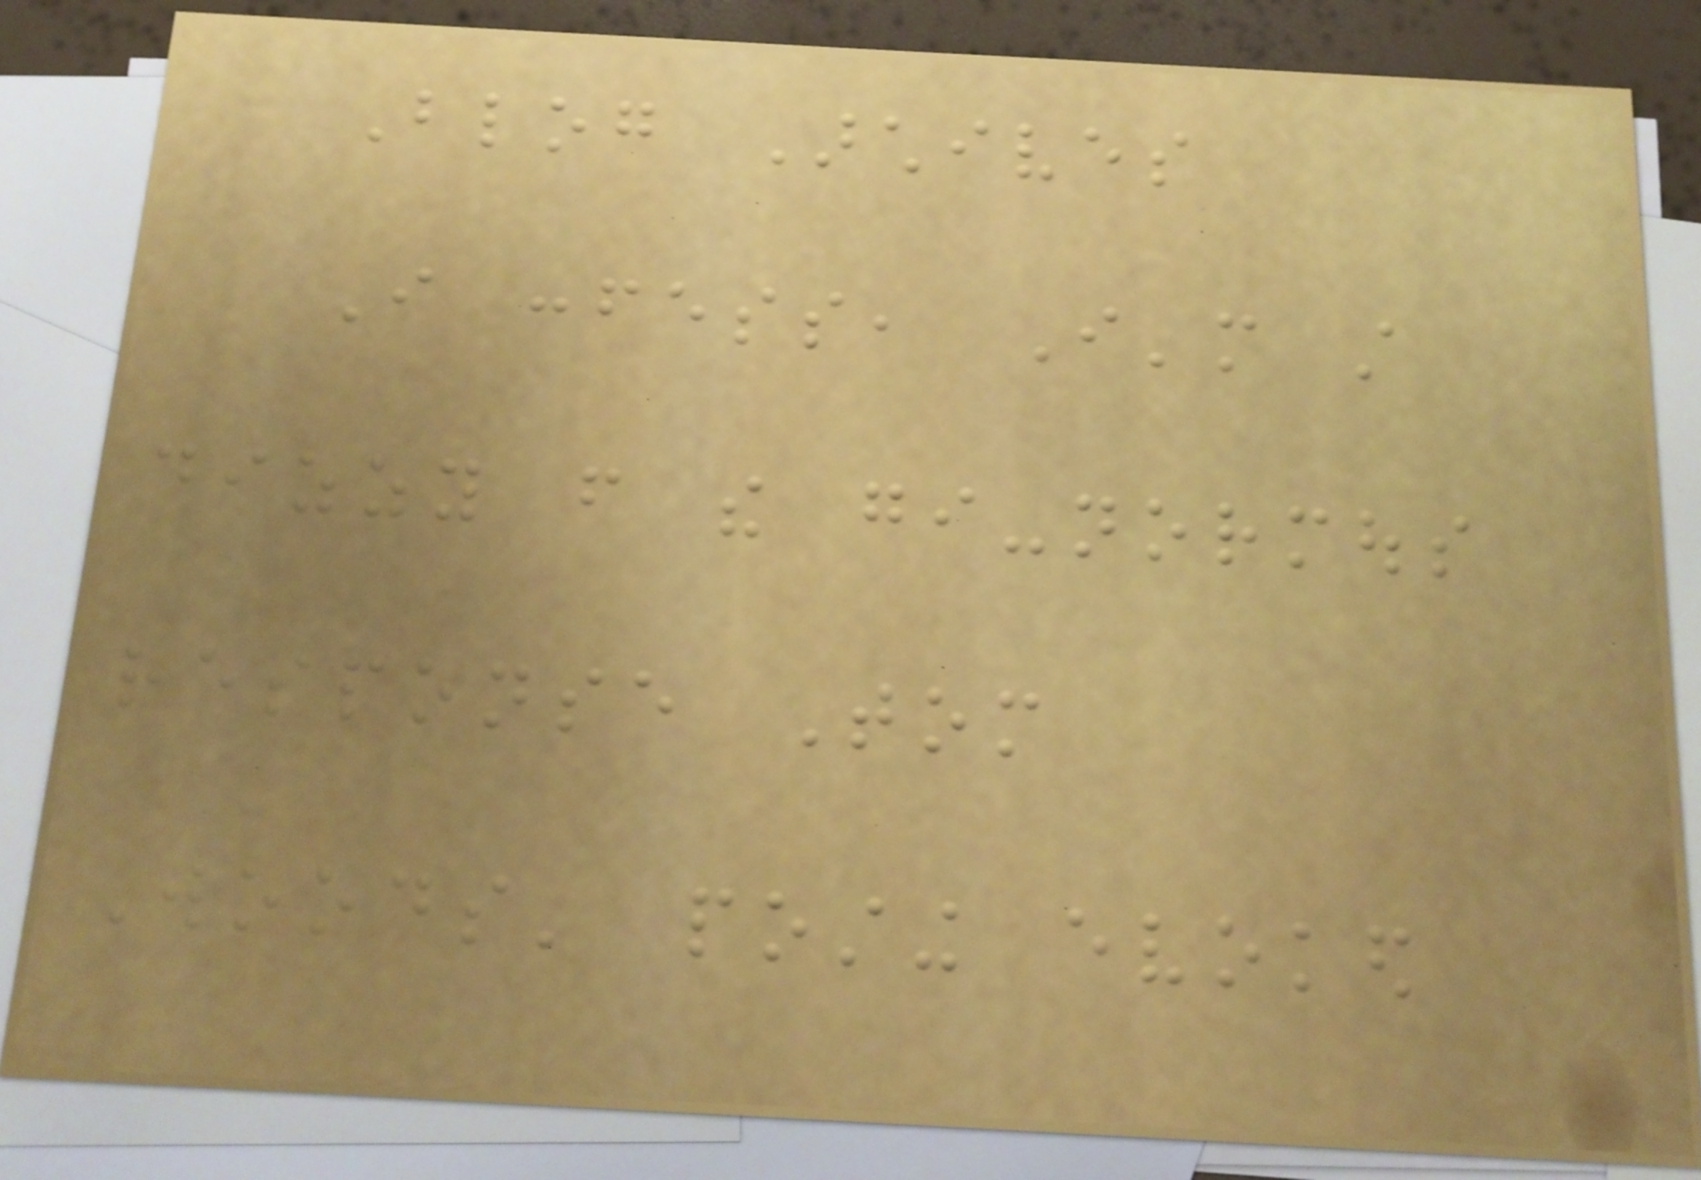Blog Archives
I confess, I'm still
dizzy from the gi-normous
response Tom
Woods' posting evoked
